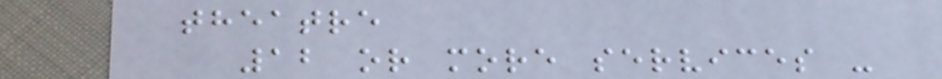theatre
12 or more services -
